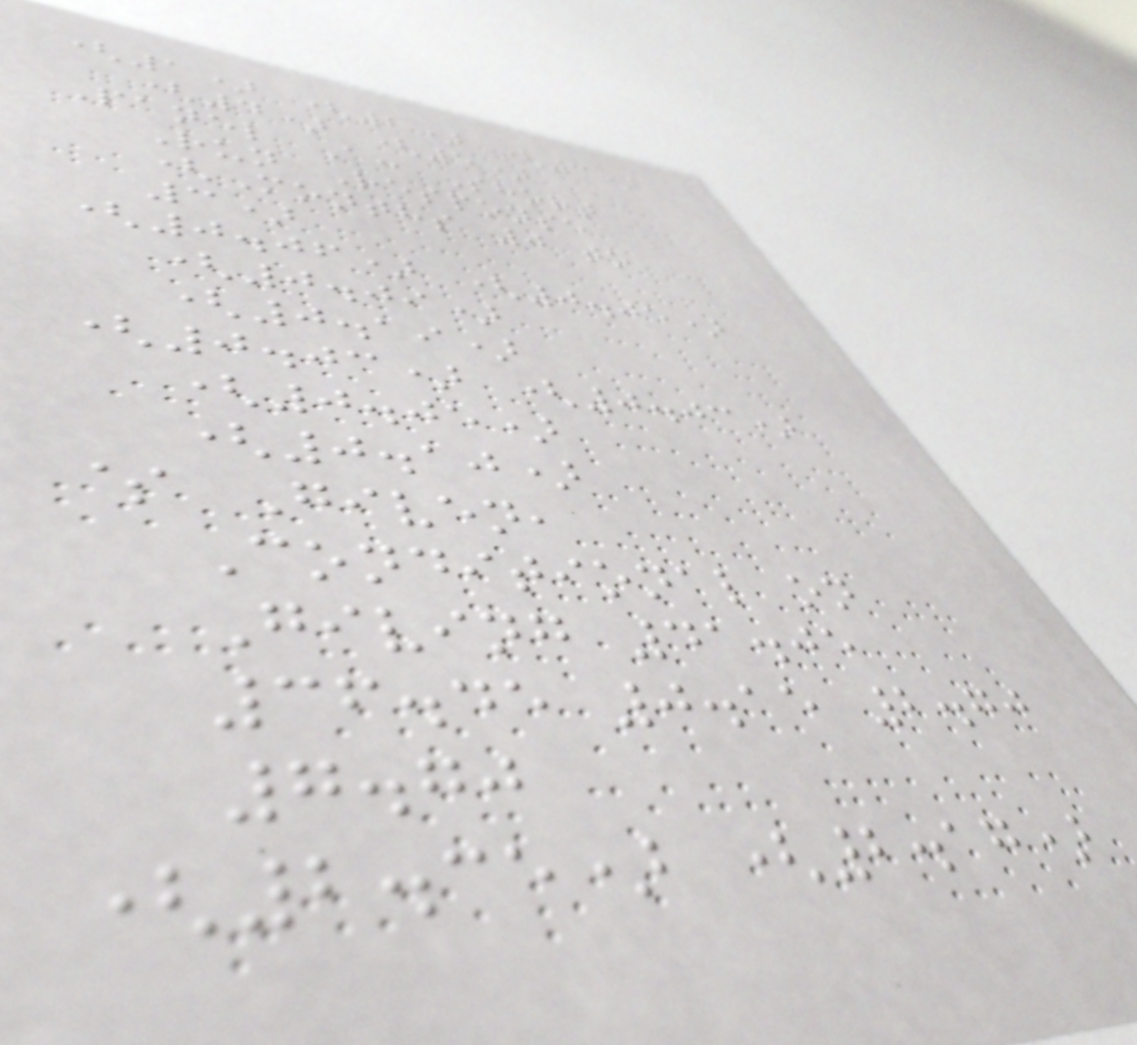(1) (2) (3)
(4) (5)
Panel A: Short
Run Response
(Months 0 to
3)
(0.06) (0.05)
(0.09)
(0.19)
(0.03) (0.03)
(0.05)
(0.10)
$ Given,
Conditional on
Giving 41.05
36.45 0.15 2.70
7.70
(2.35) (2.17)
